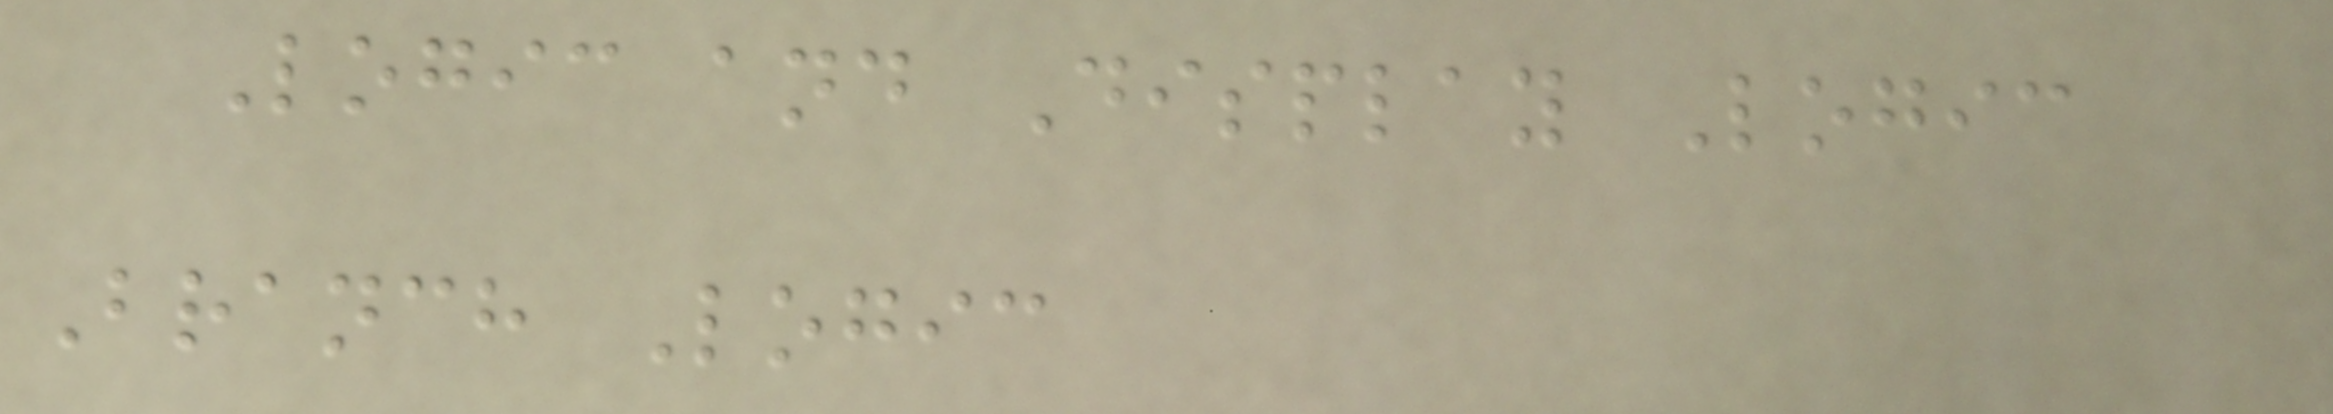Logic and Display Logic
Branch Logic
